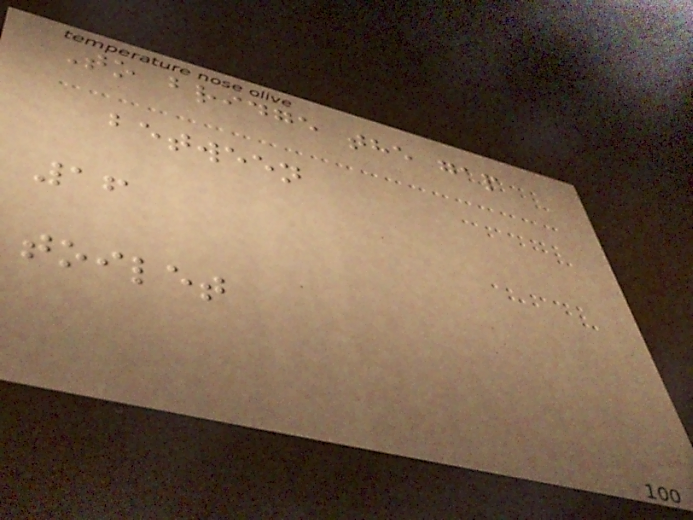To bridge the gap
between
16
toilet
